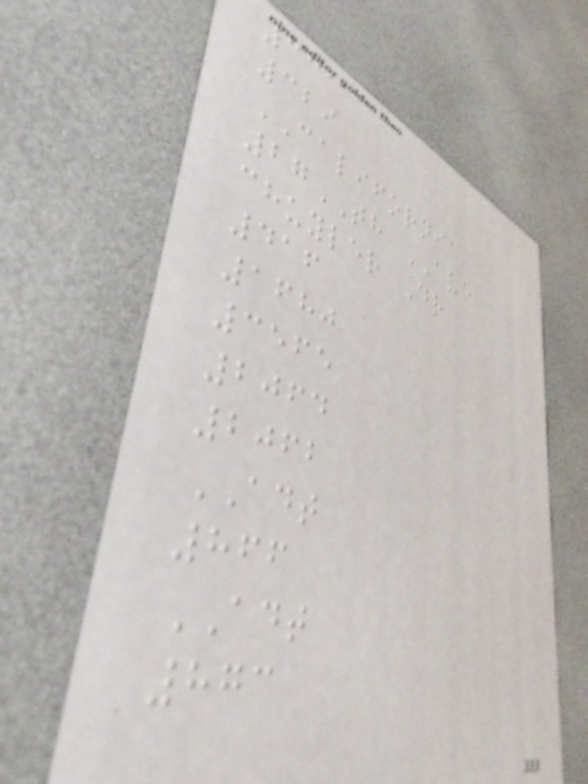331
329
CALIFORNIA
27TH AVE
chuyler Dr
416
1680
3565
2064
2062
ADT
866
ADT
873
